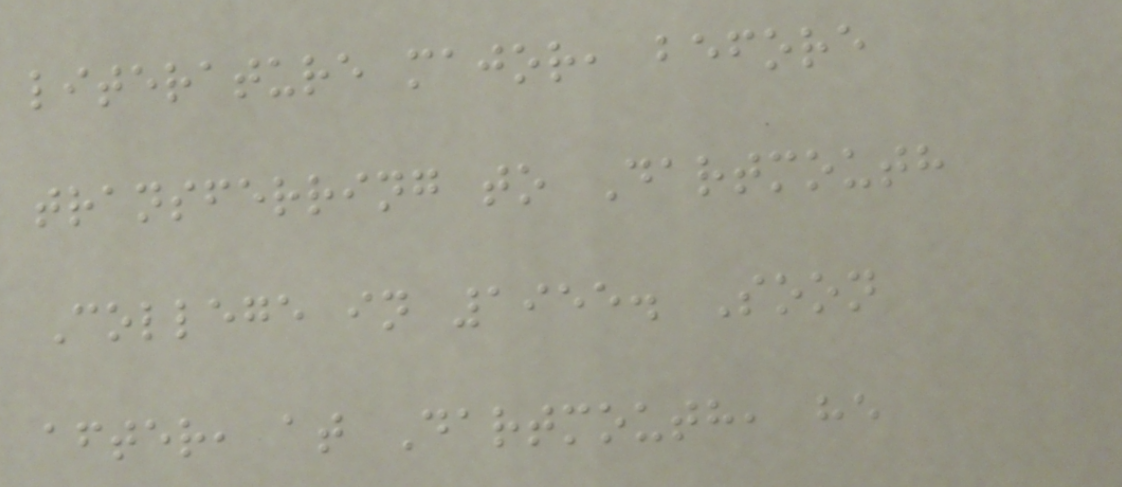literature major, before
transferring to Dartmouth
College in 1955. Soon
after, at Dartmouth, he
